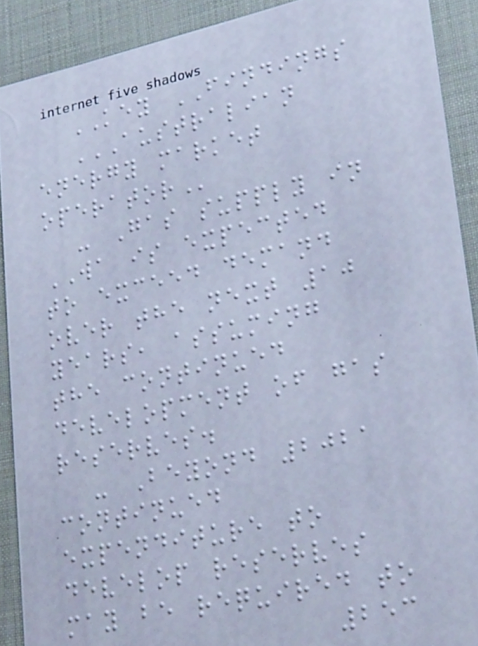KEY FINDINGS
AUSTRALIAN
ENERGY MARKET
OPERATOR
- Gas supply in
WA is expected
to exceed demand
over the next 10
years, assuming
the continued
development of gas
reserves.
- Beyond 2021
continued
expenditure to
develop reserves
may be required to
253
